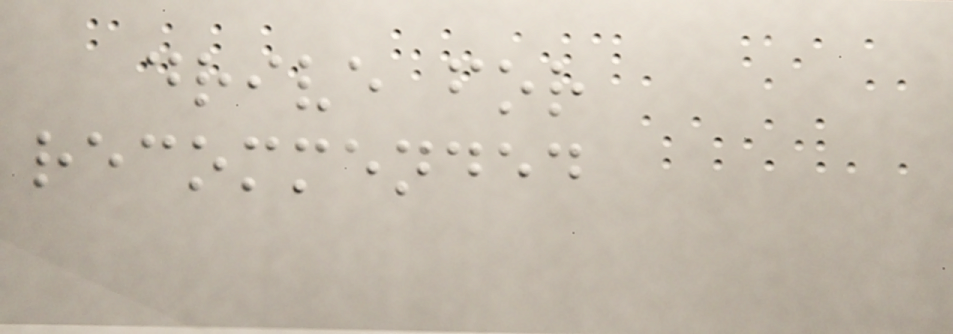drive for
recommended
